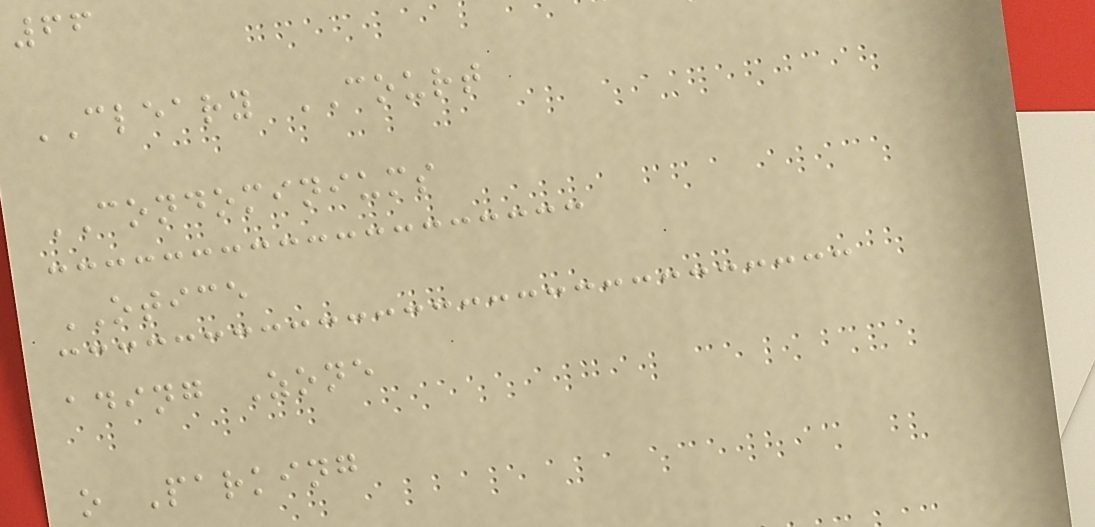66
CLEARY COURT
CONDOMINIUMS
OTICE
ading Zone
o Parking
